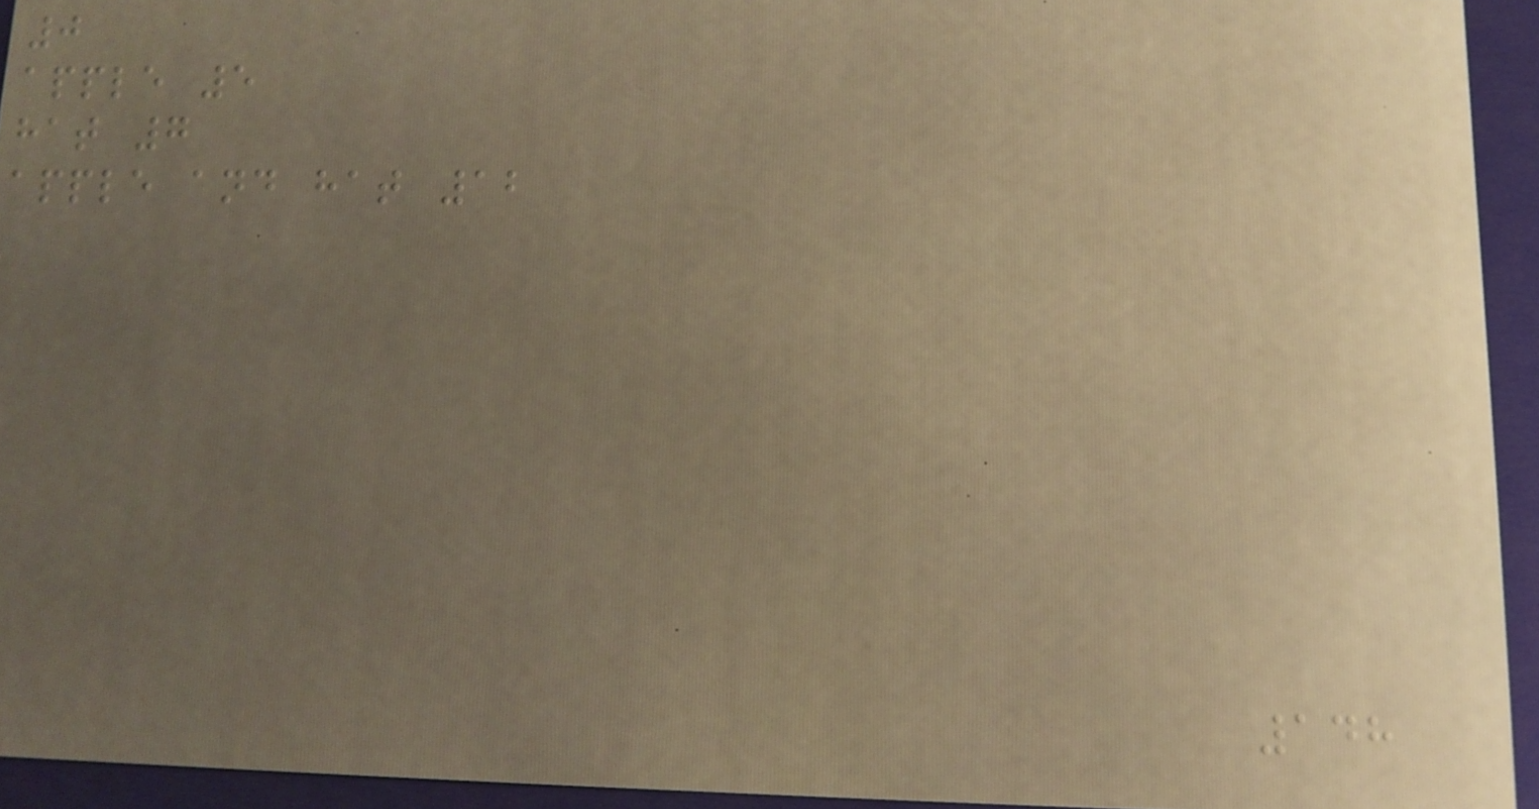0
apple 5
hat 7
apple and hat 12
148
